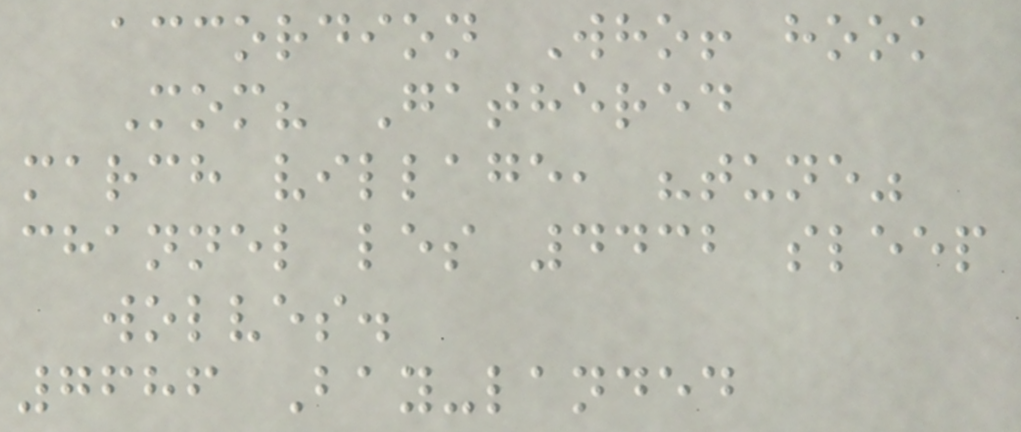accordion Who! hook
Mom? Gathered
march village, "tune"
channel les 4432 sleep
wolves.
7686 Bay-landed
